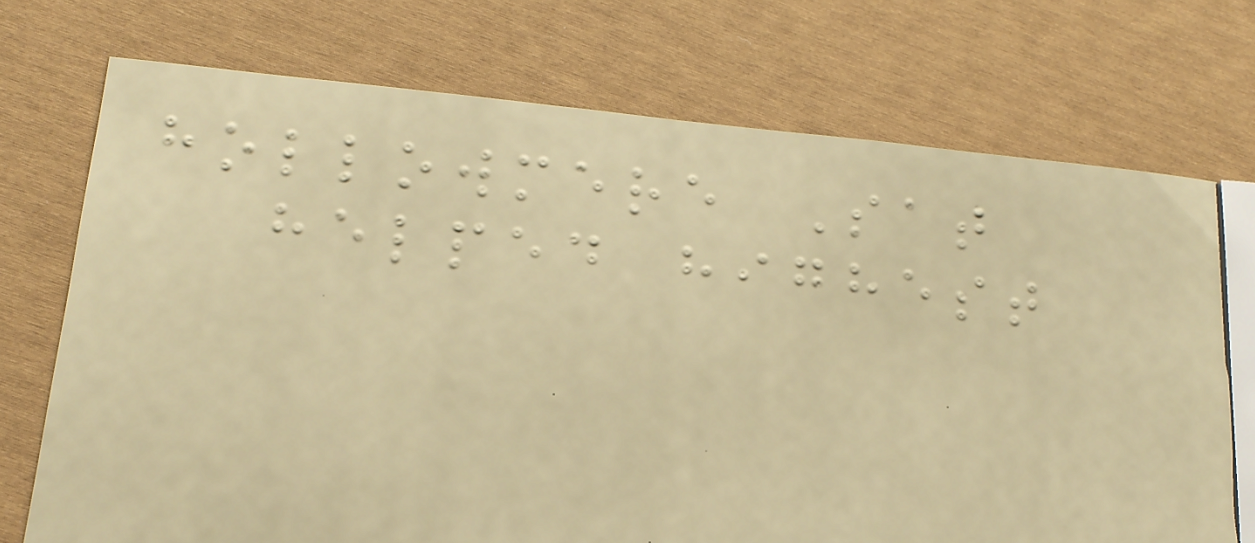hollowmere Sat
helped highest
